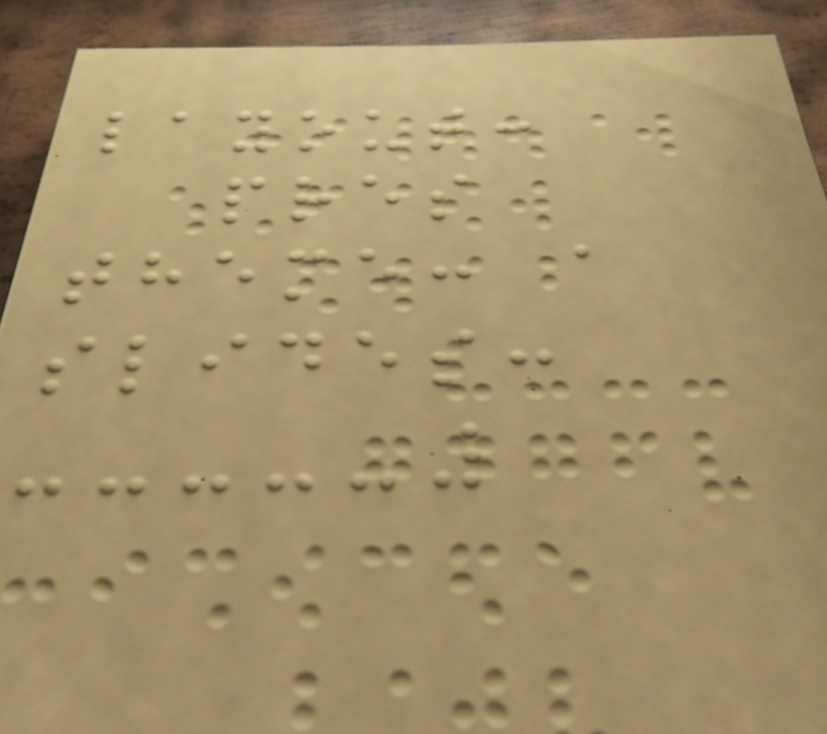layout:
pres
theme: a
slides:
